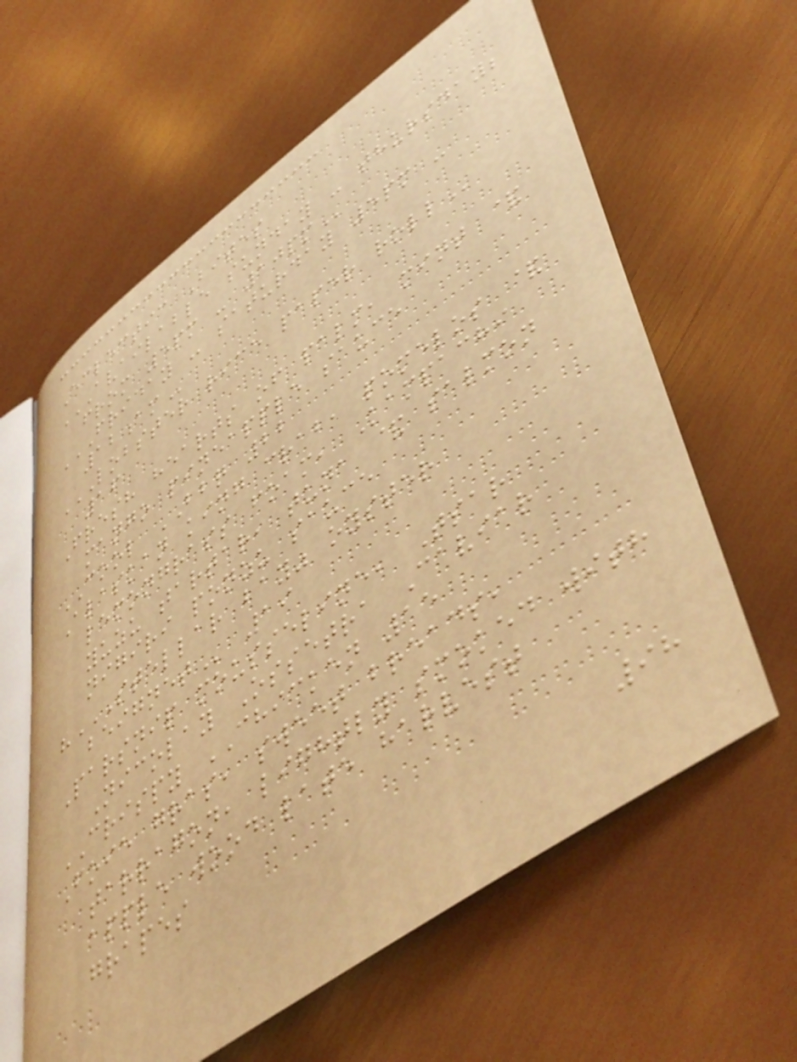Eclectic Bites
AVAILABLE SUNDAY - THURSDAY;
FROM 5PM - 10PM
FRIDAY - SATURDAY 5PM -
12AM
LOBSTER RICE PAPER ROLL
16
Fresh hearts of palm, mint &
mango pineapple sauce
COOL BBQ 22
Alaskan king crab, pomelos &
lemongrass foam, Kampachi
yuzu tartar, tuna & salmon
nigiri ponzu sauce
"STELLAR BAY" OYSTER
BEIGNET 19
Parsnip mousseline, Tsar
Nicolay Ossetra Caviar
CRISPY CHICKEN 15
Foie gras, sweet breads,
tarragon, lightly smoked with
apple wood late harvest
grapes
98
